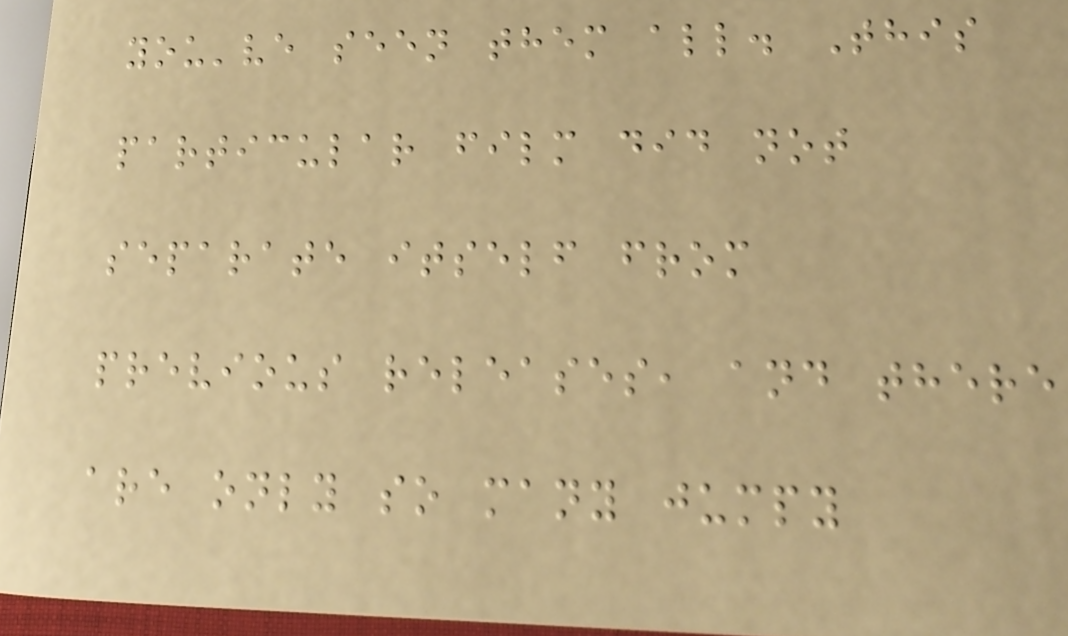you've seen them all. This
particular film did not
separate itself from
previous releases, and there
are only so many jumpy
